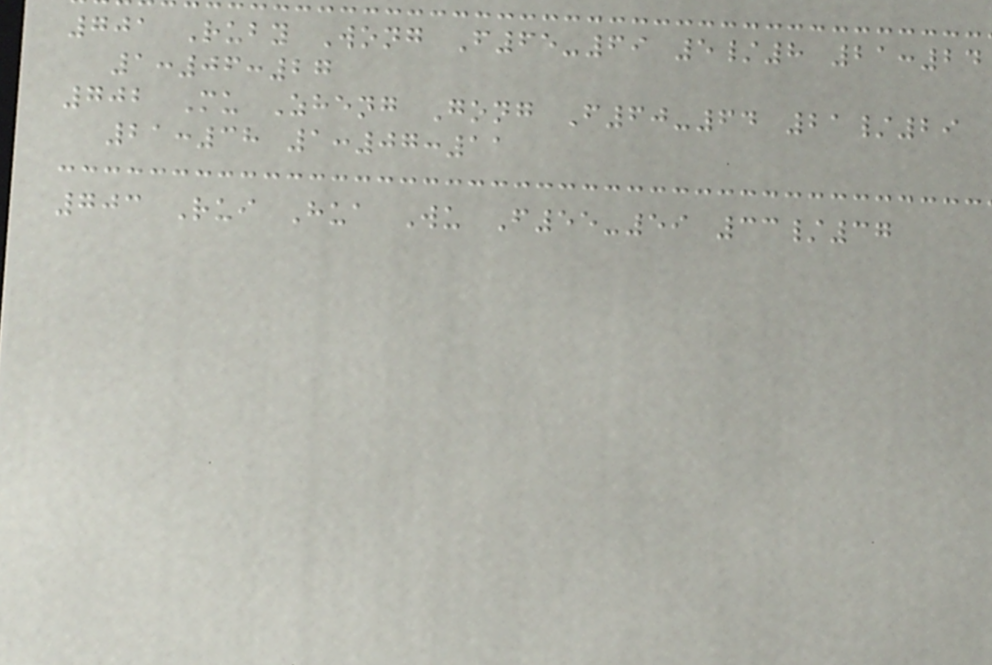701 Ruby Wong F65-69 5/8 21:24
1:06:27
702 Mu Zheng Gong F60-64 21/29
21:38 1:07:11
703 Rui Hua Wu F55-59 33/37
